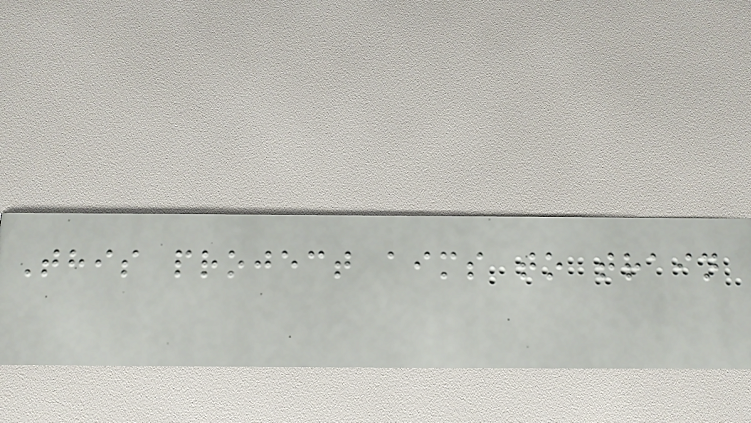This project aims to train
